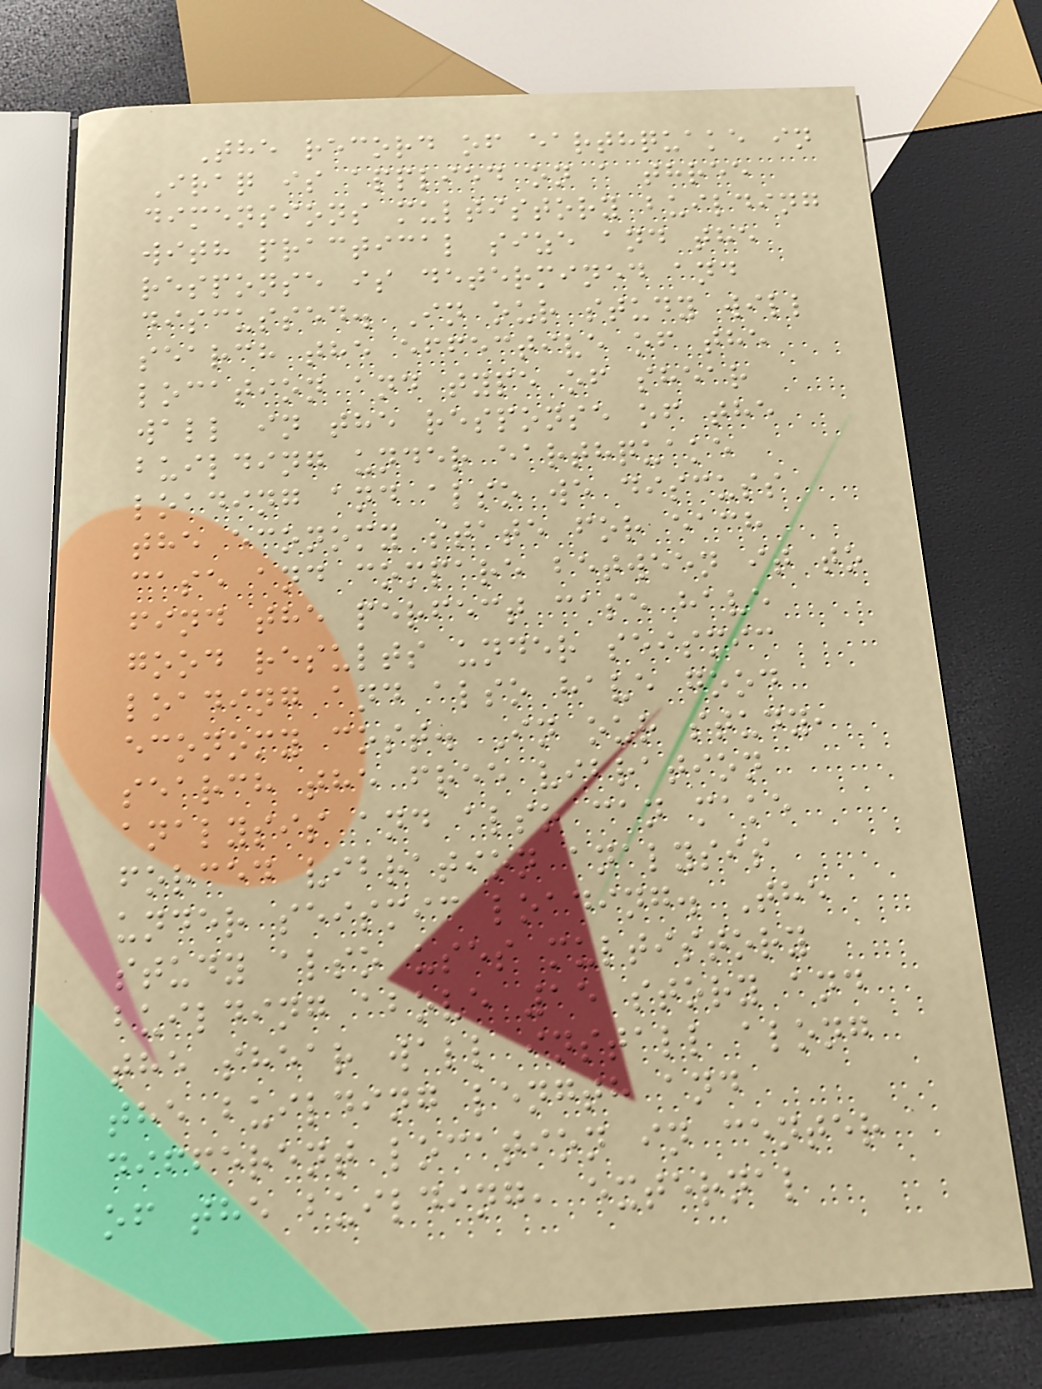The record of earthquake in
Iraq is applied on a three
dimensions multistory building
with practical size and the
response is determined and
discussed. In our study will
search the effective of the
location and type of shear
wall in the response of the
building under earthquake
loading and also we discuss
the economy state for each
case and compare between it to
find the perfect case have
good results under seismic
loading and also have good
economy cost. In our study,
search the free vibration
analysis and also can make
forced vibration analysis
under seismic loading. The
study also uses multistory
building above 15 story and
the shear wall install along
the building length and
different location in center
of the building, external
